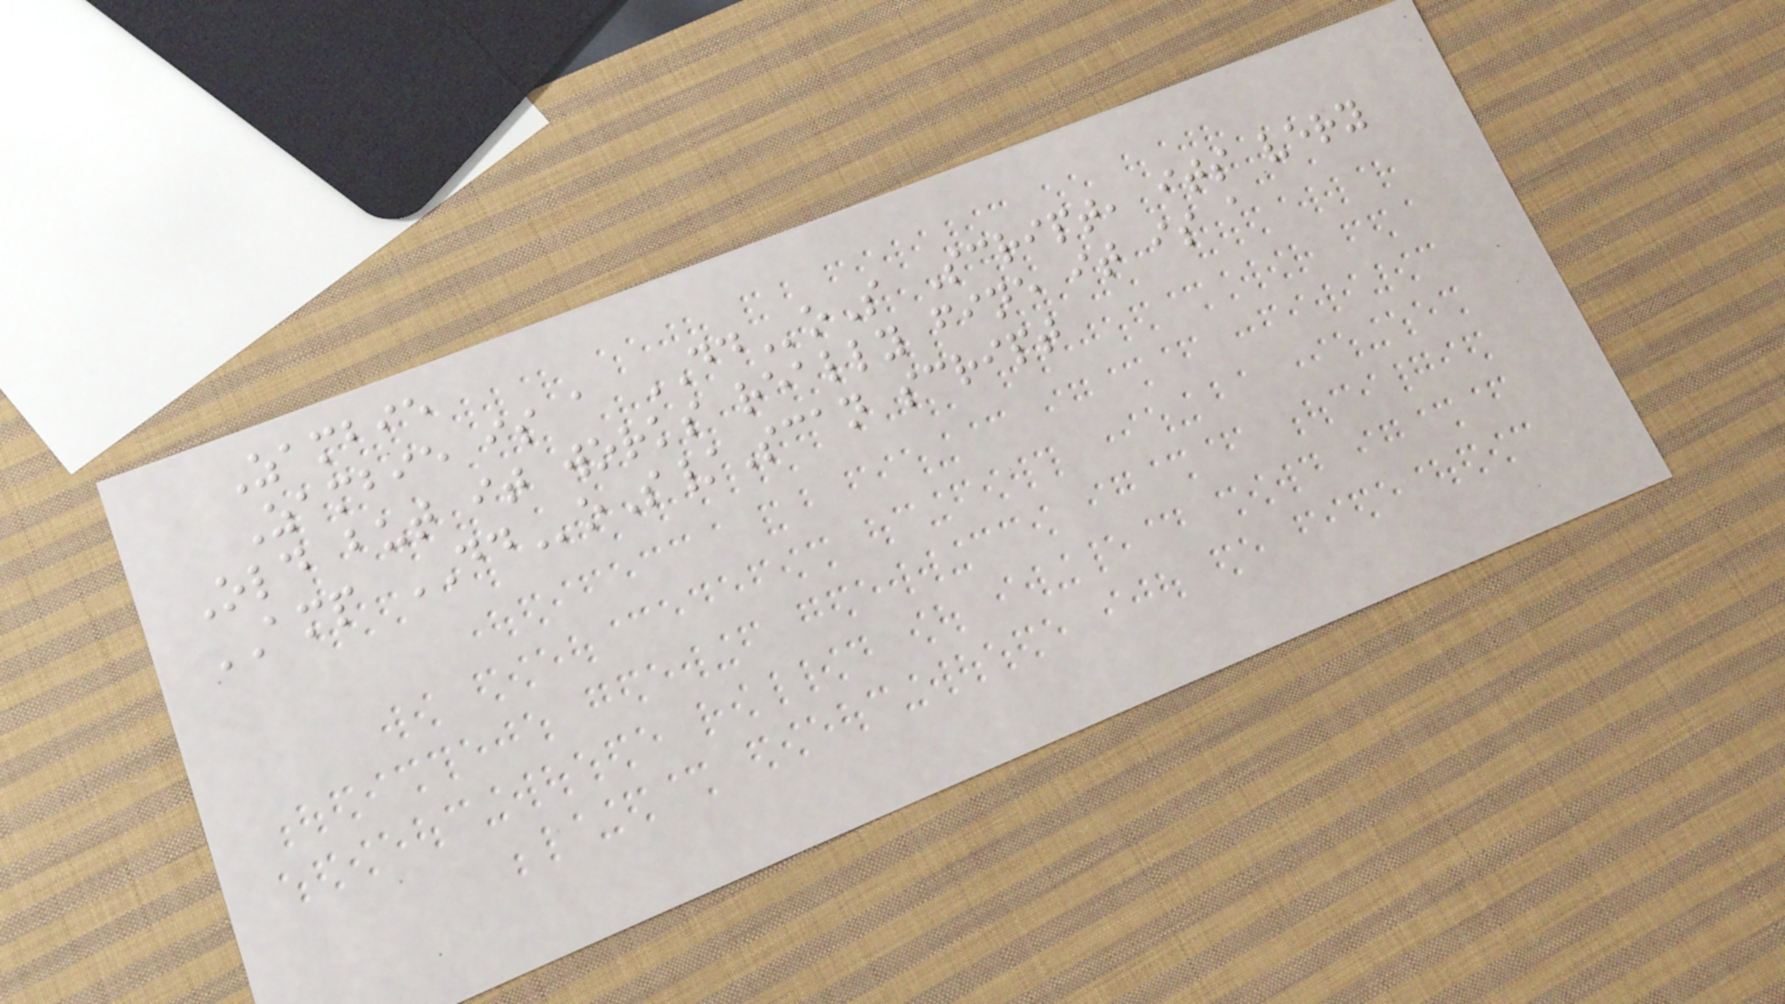Zambie
Zambie is a DDoS Script, its very
Old but it works really fine it is a
AMP DDoS/Scan script
